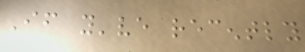If you've recently
